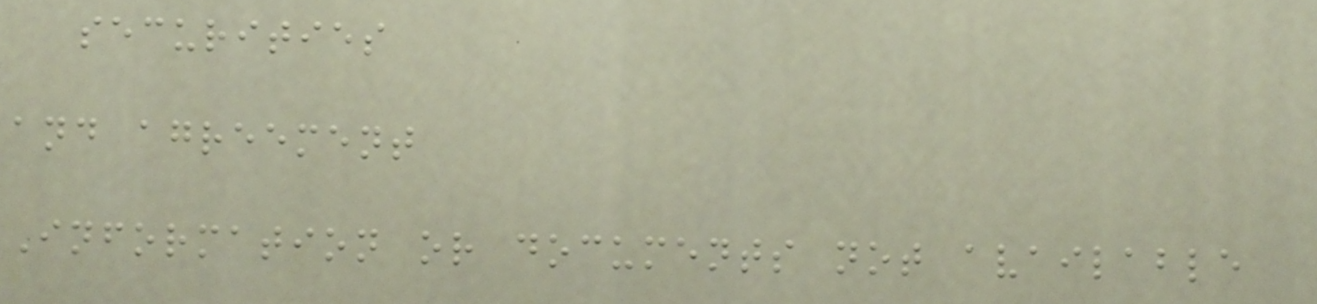securities
and agreement
Information or documents not available
